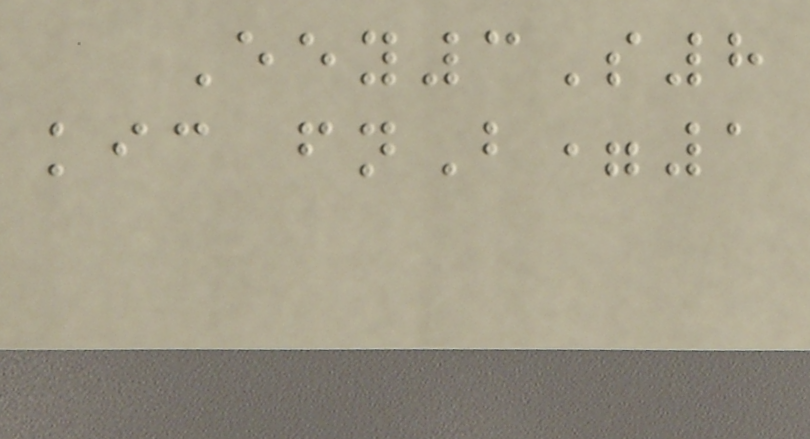Eey3S8
kic fnB=1
